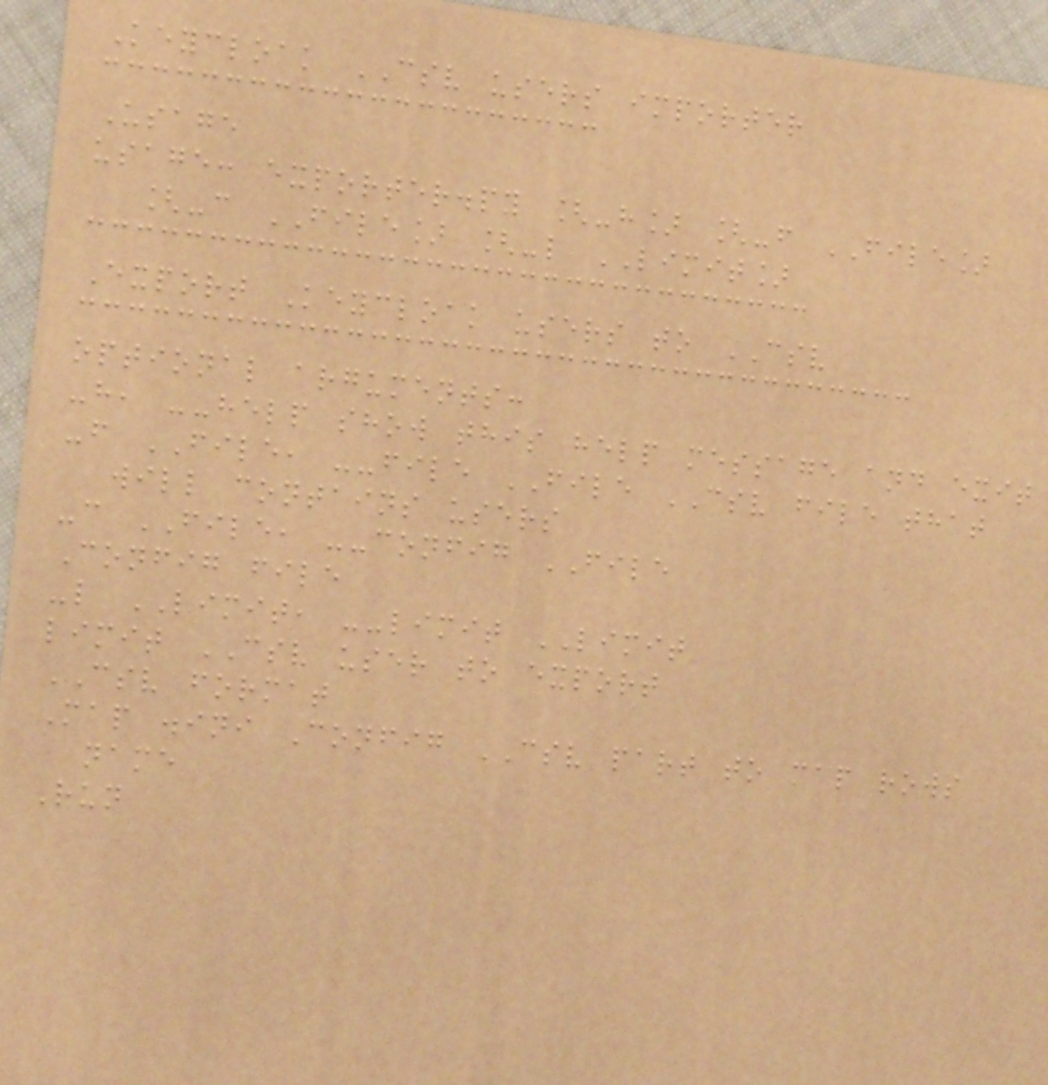Keycloak CSV users importer
Usage
usage: exporter.py [-h] [-f FILE]
[-c FILE] [-l LIMIT]
Export Keycloak users to CSV
optional arguments:
-h, --help show this help message and exit
-f FILE, --file FILE CSV file that
will contains users
-c FILE, --config FILE
Config file
-l LIMIT, --limit LIMIT
limit CSV user to export
CSV format
Map .ini Config CSV part to map rows
name
Run
